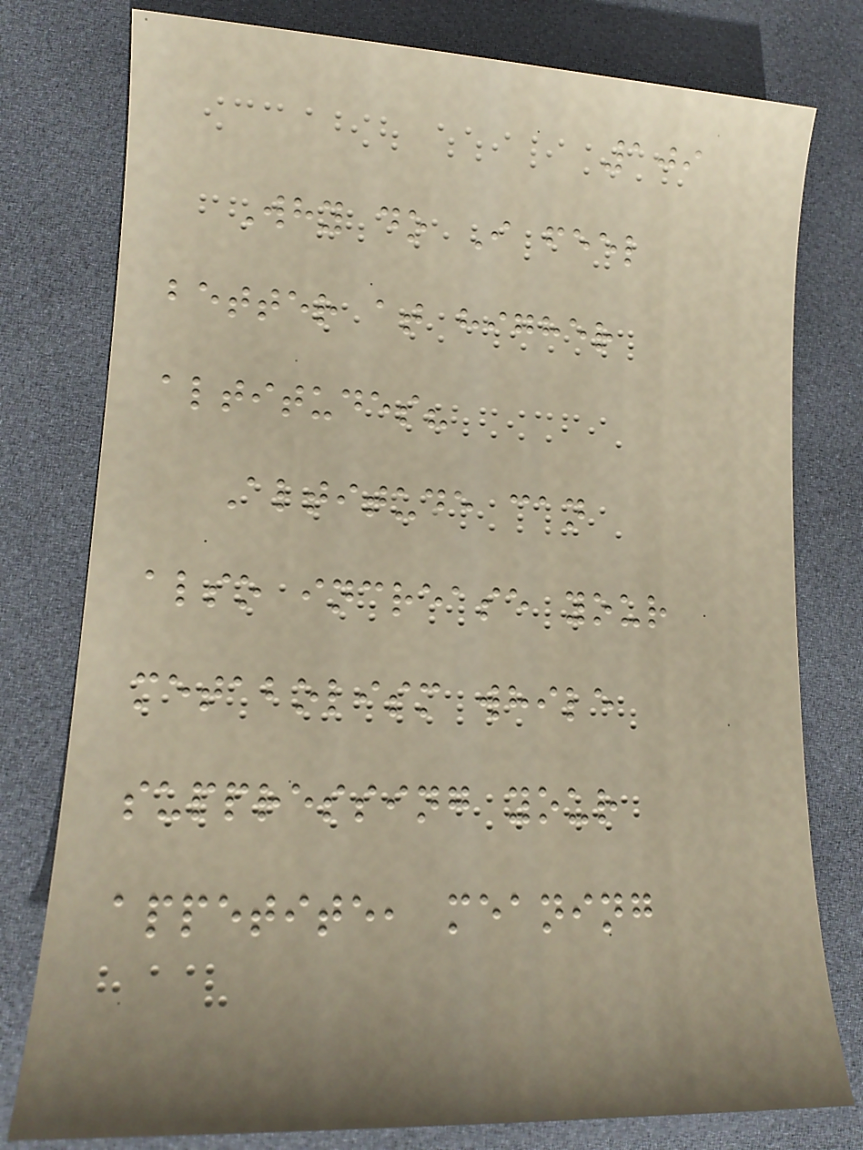109
Why do I feel
better at higher
altitudes?
Altitude can
also increase your
metabolism while
suppressing your
appetite, meaning
